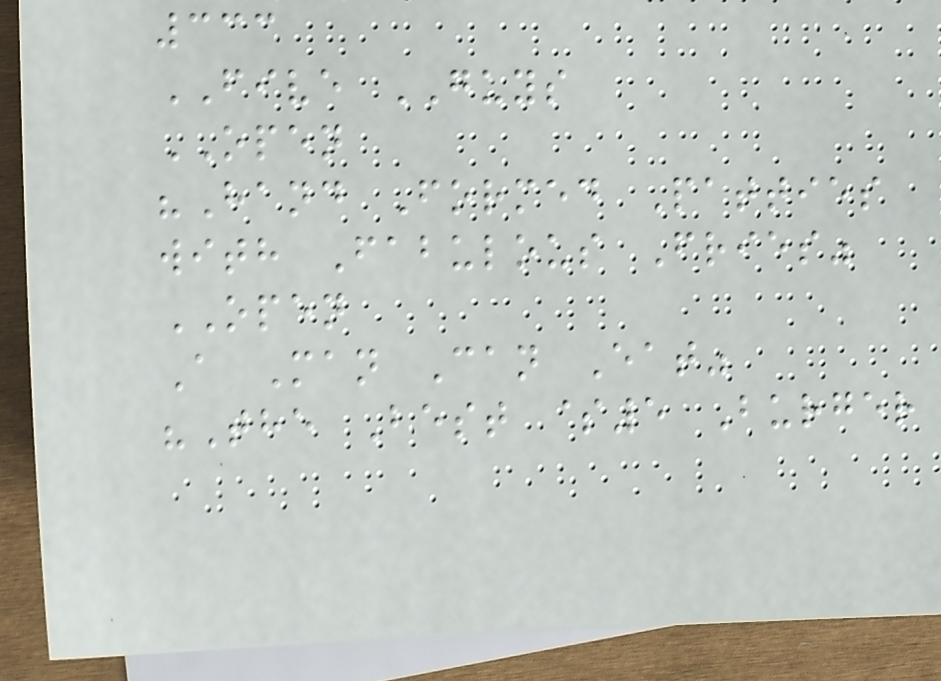333
FIVE GUYS
OPEN
"Hand Formed Patties
with Fabulous Fries"
OPEN
A Man Can Eat"
"The Best $5 Burger
